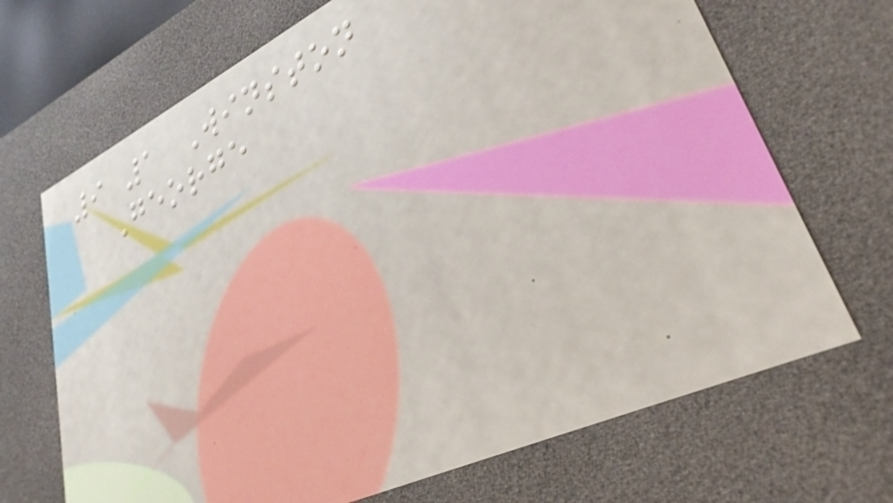9 1 Winston
George
